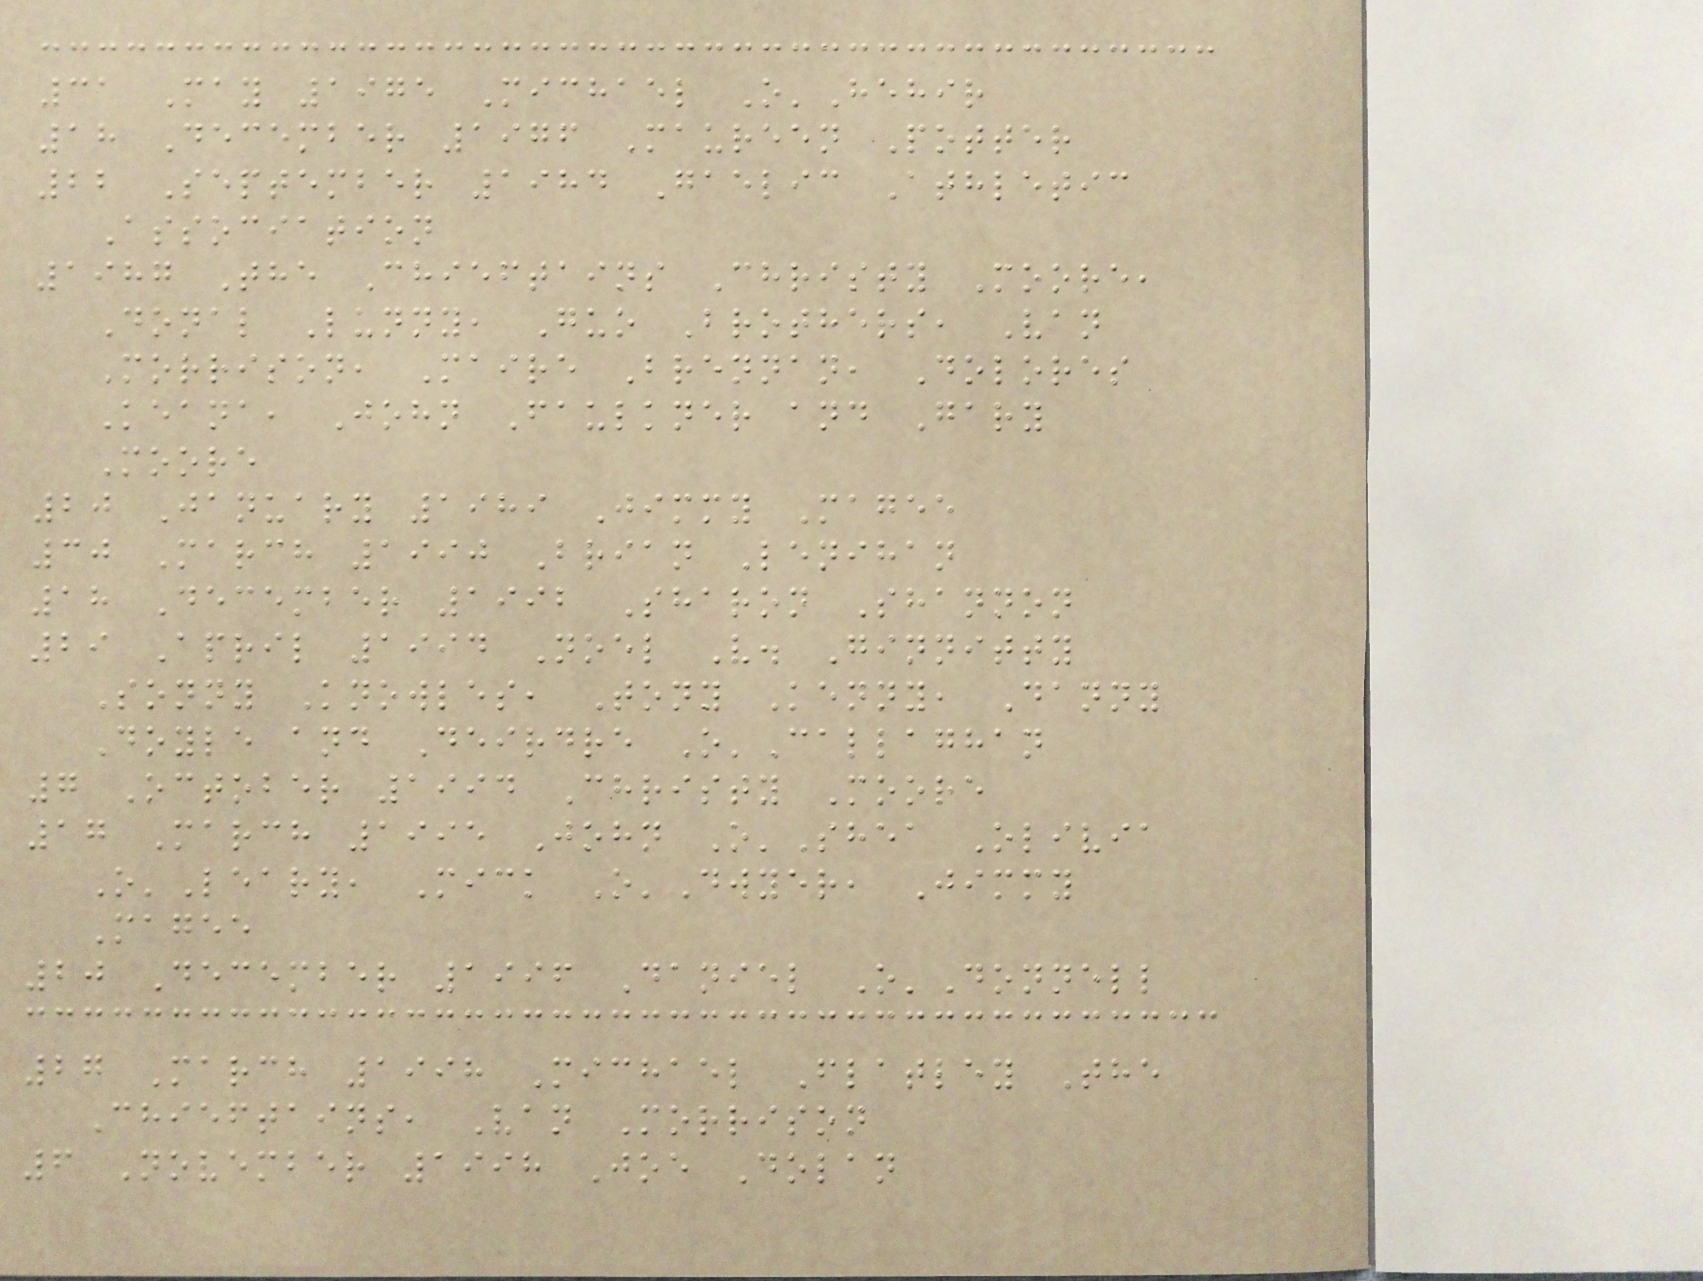31 May 1975 Michael O'Hehir
18 December 1976 Maureen Potter
22 September 1984 Gaelic Athletic
Association
1987 The Chieftains Christy Moore,
Donal Lunny, Guo Brothers, Van
Morrison, Maire Brennan, Dolores
Keana, John Faulkner and Gary
Moore
20 January 1989 Jimmy Magee
30 March 1990 Brian Lenihan
18 December 1992 Sharon Shannon
29 April 1994 Noel V. Ginnitty
Sonny Knowles, Tony Kenny, Danny
Doyle and Deirdre O'Callaghan
7 October 1994 Christy Moore
17 March 1995 John O'Shea Olivia
O'Leary, Mick O'Dwyer, Jimmy
Magee
20 December 1996 Daniel O'Donnell
27 March 1998 Michael Flatley The
Chieftains, Van Morrison
6 November 1998 Joe Dolan
